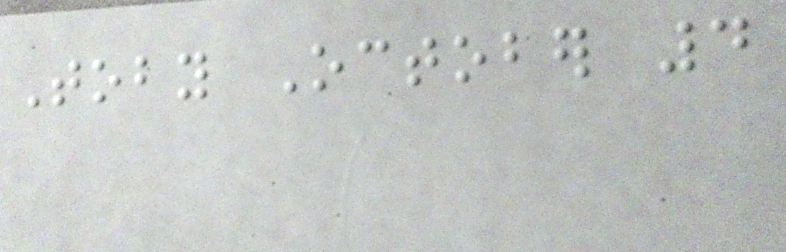Toby October 4
